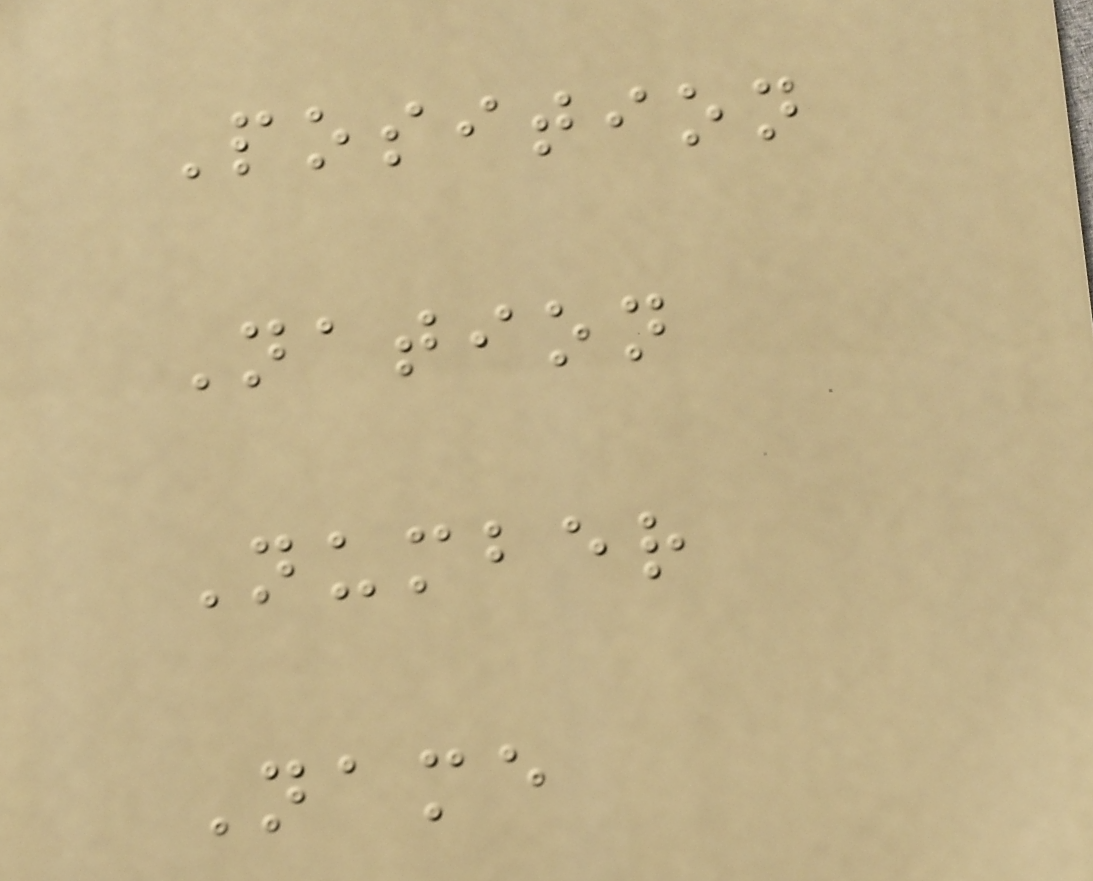Position
Nation
Number
Name
